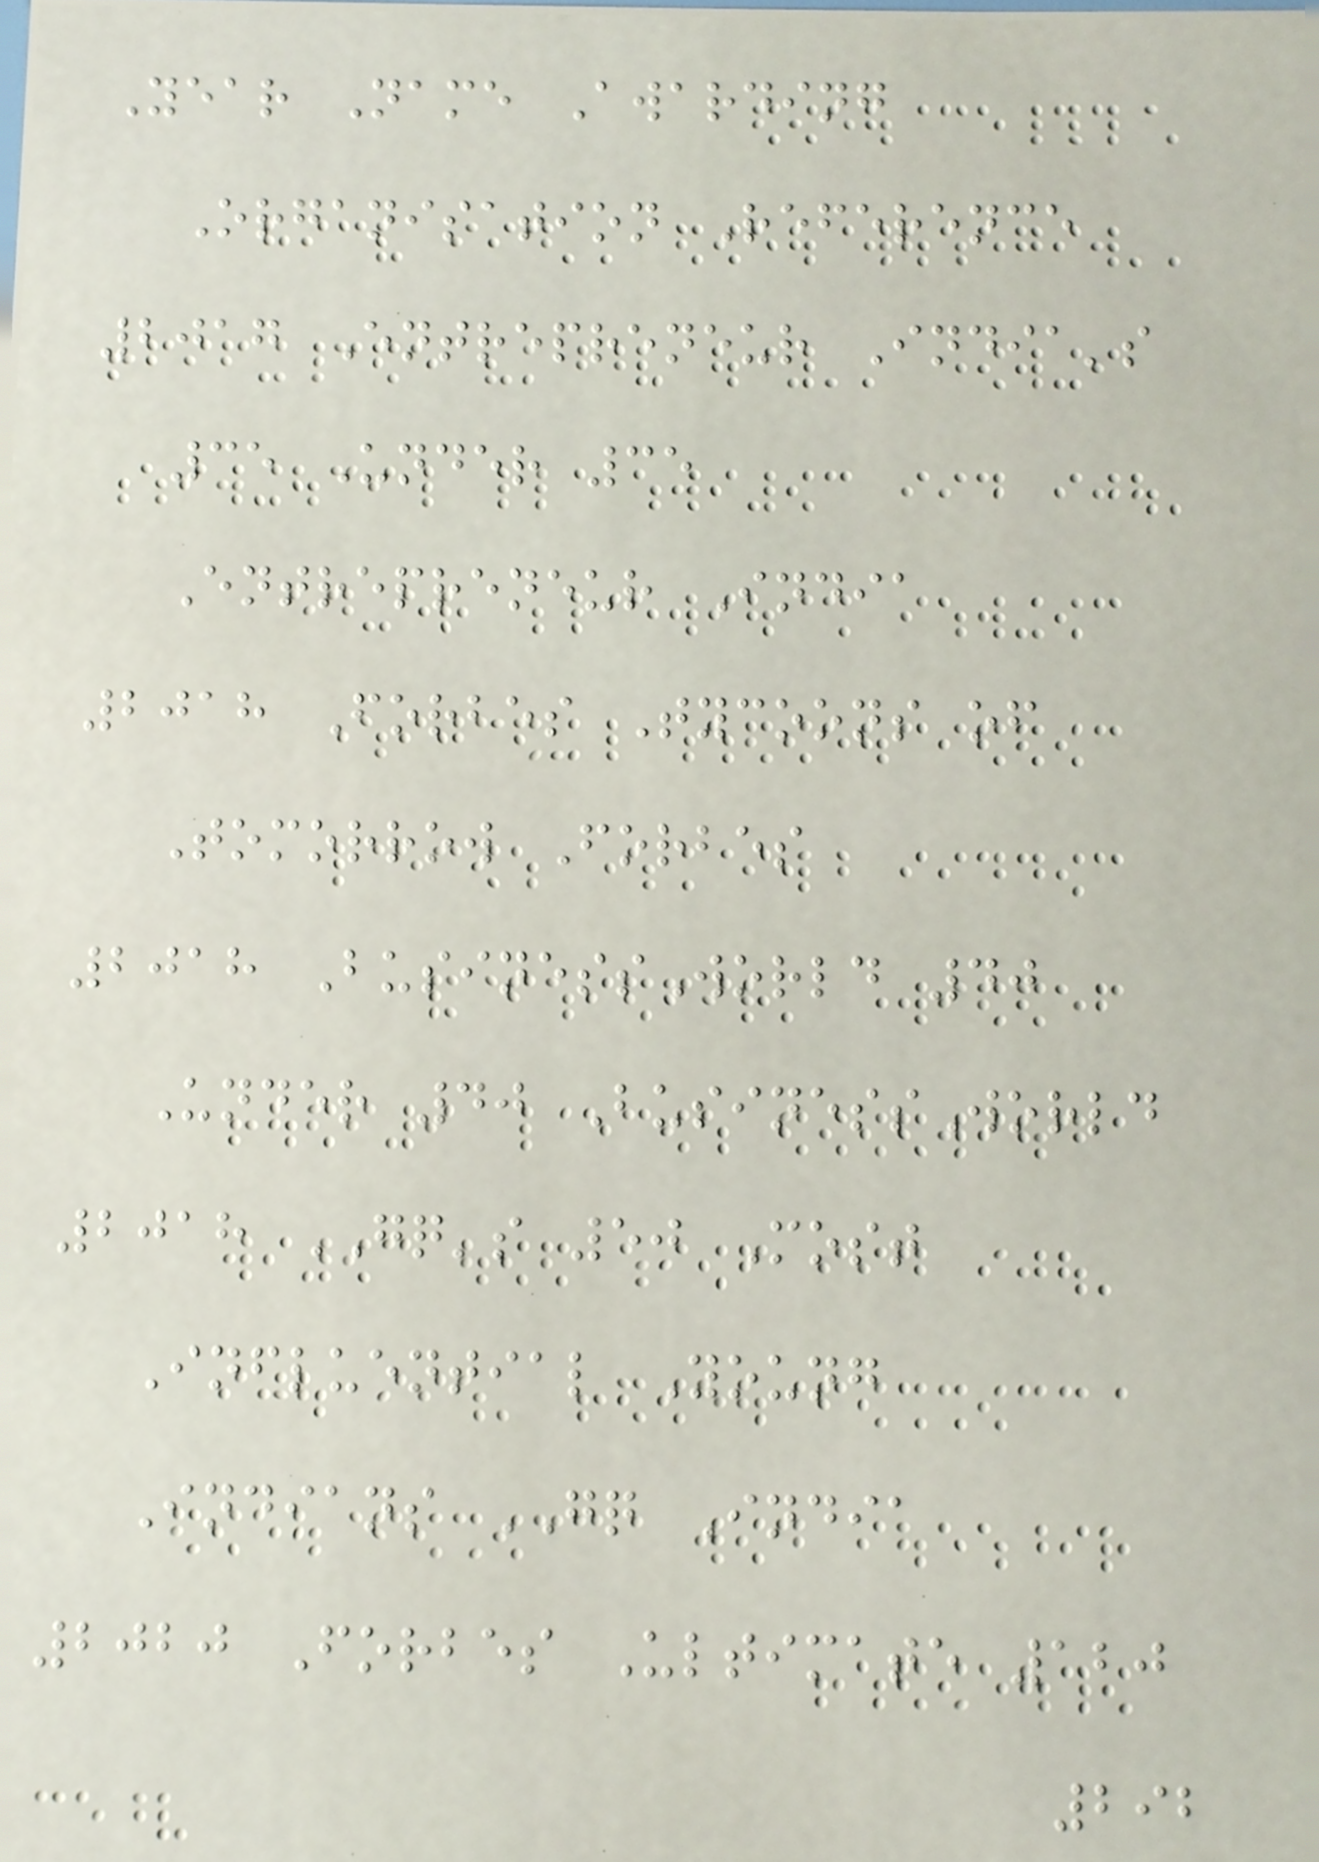Year Name Awarding
Organisation Reference
2017 Entrepreneur India's
35 Under 35
Entrepreneur India
2018 Forbes Tycoons of
Tomorrow Forbes
2018 BusinessWorld 40
Under 40 BusinessWorld
2018 GQ's 50 Most
Influential Young
Indians GQ India
2020 Forbes Ultimate 120
292
